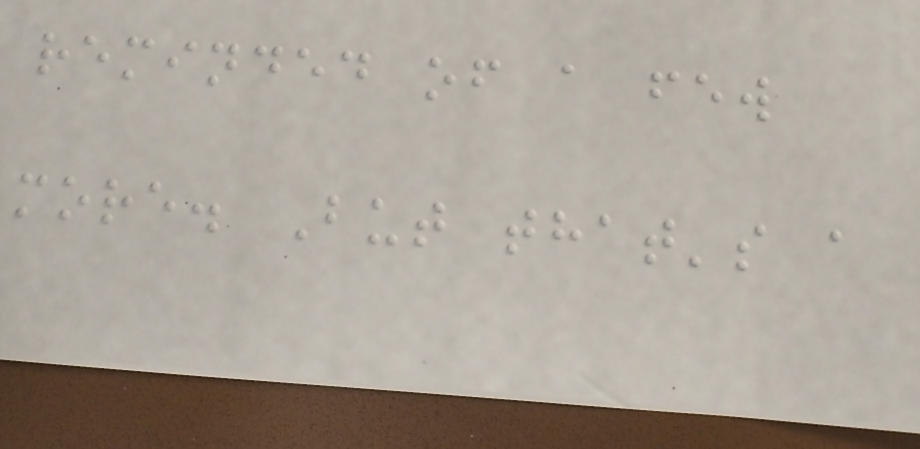reminded of a few
more. But that's a
